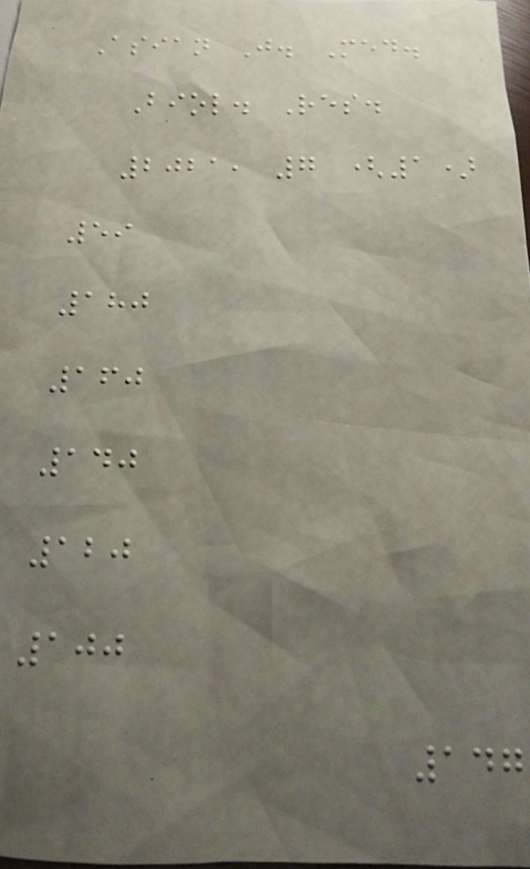Asian J. Med.
Biol. Res.
2021, 7 (1)
59
180
160
140
120
100
147
